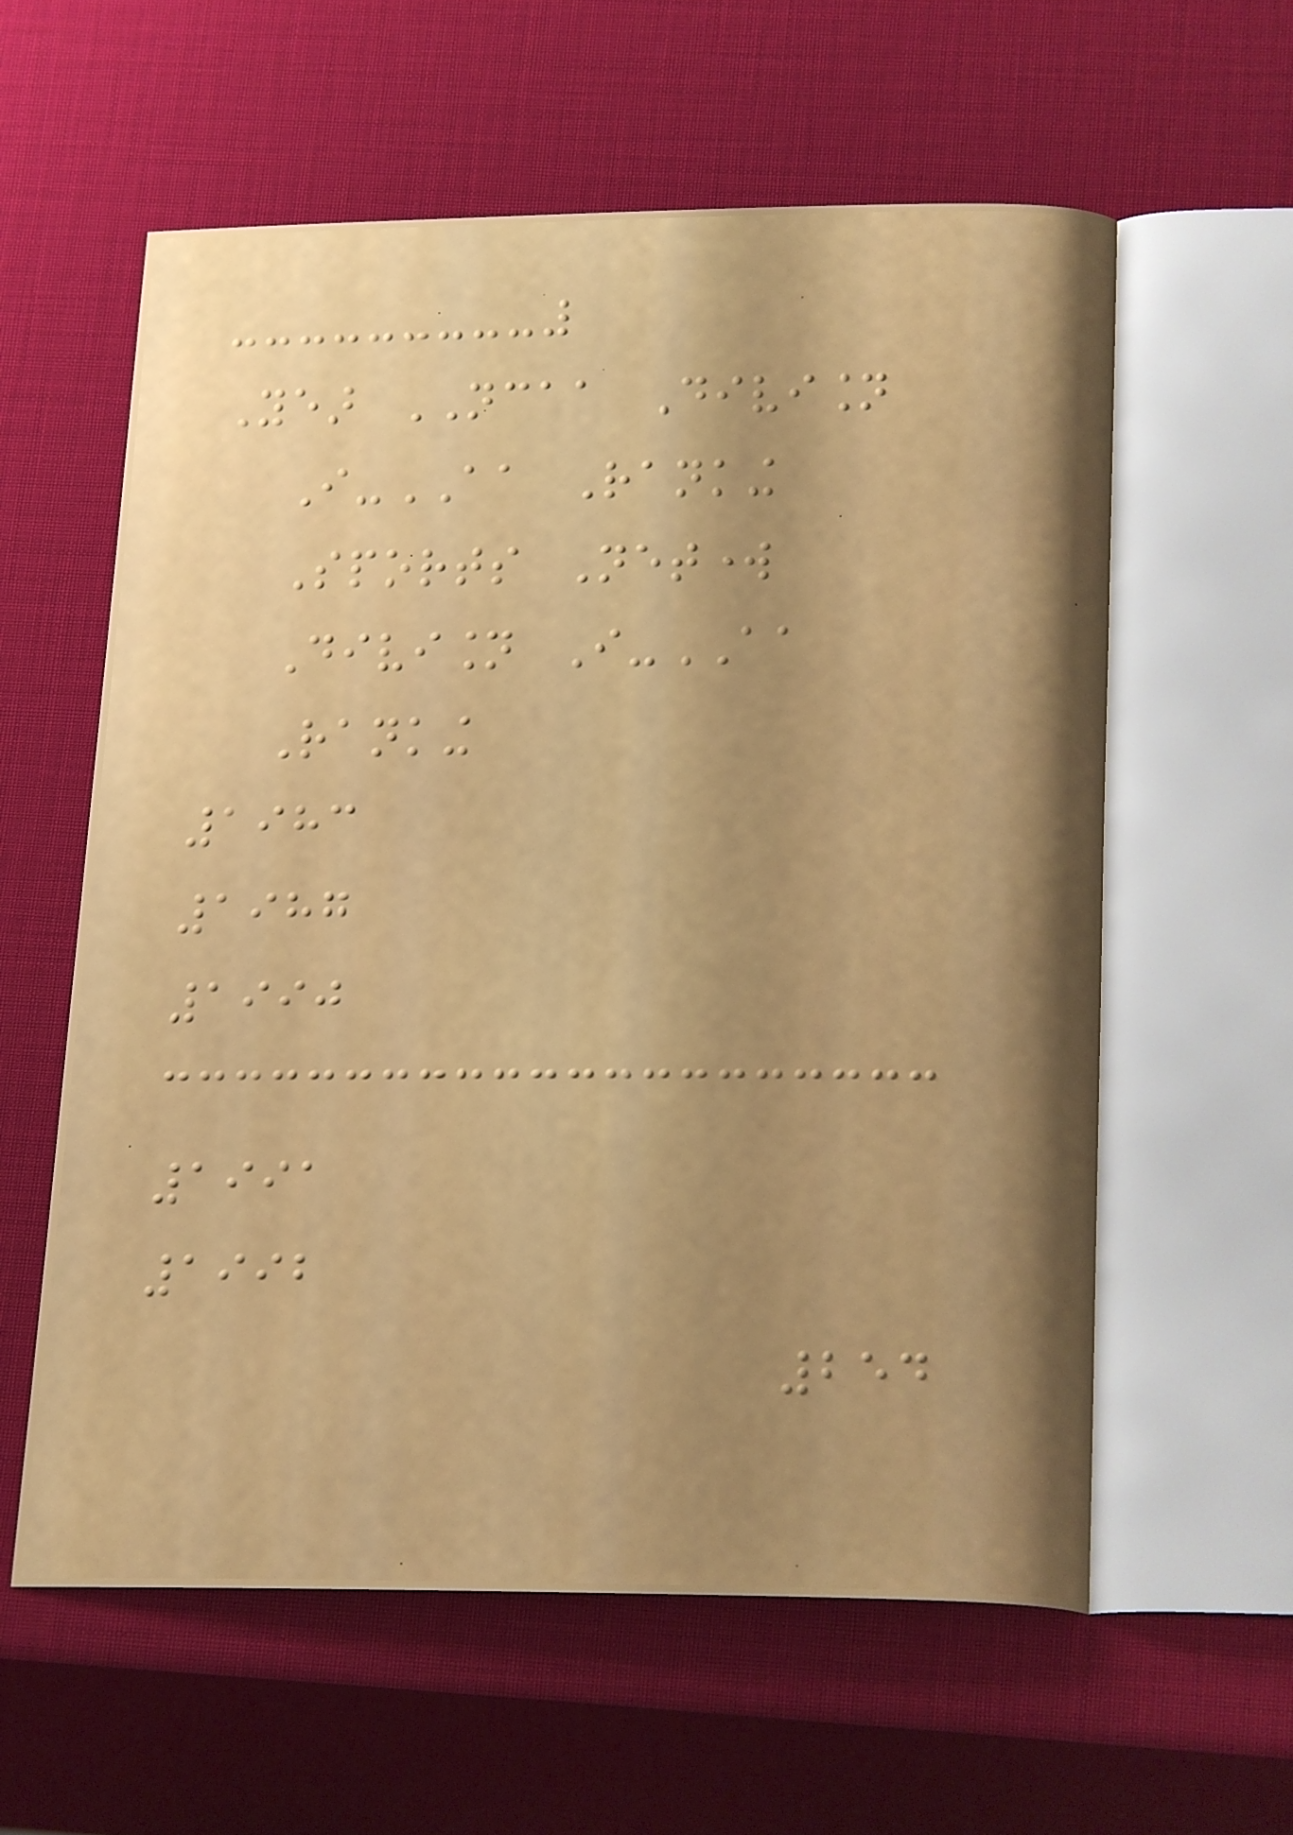Year NCAA Division
I-AA Ranking
Sports Network
Division I-AA
Ranking
1983
1987
1990
1991
1992
254
